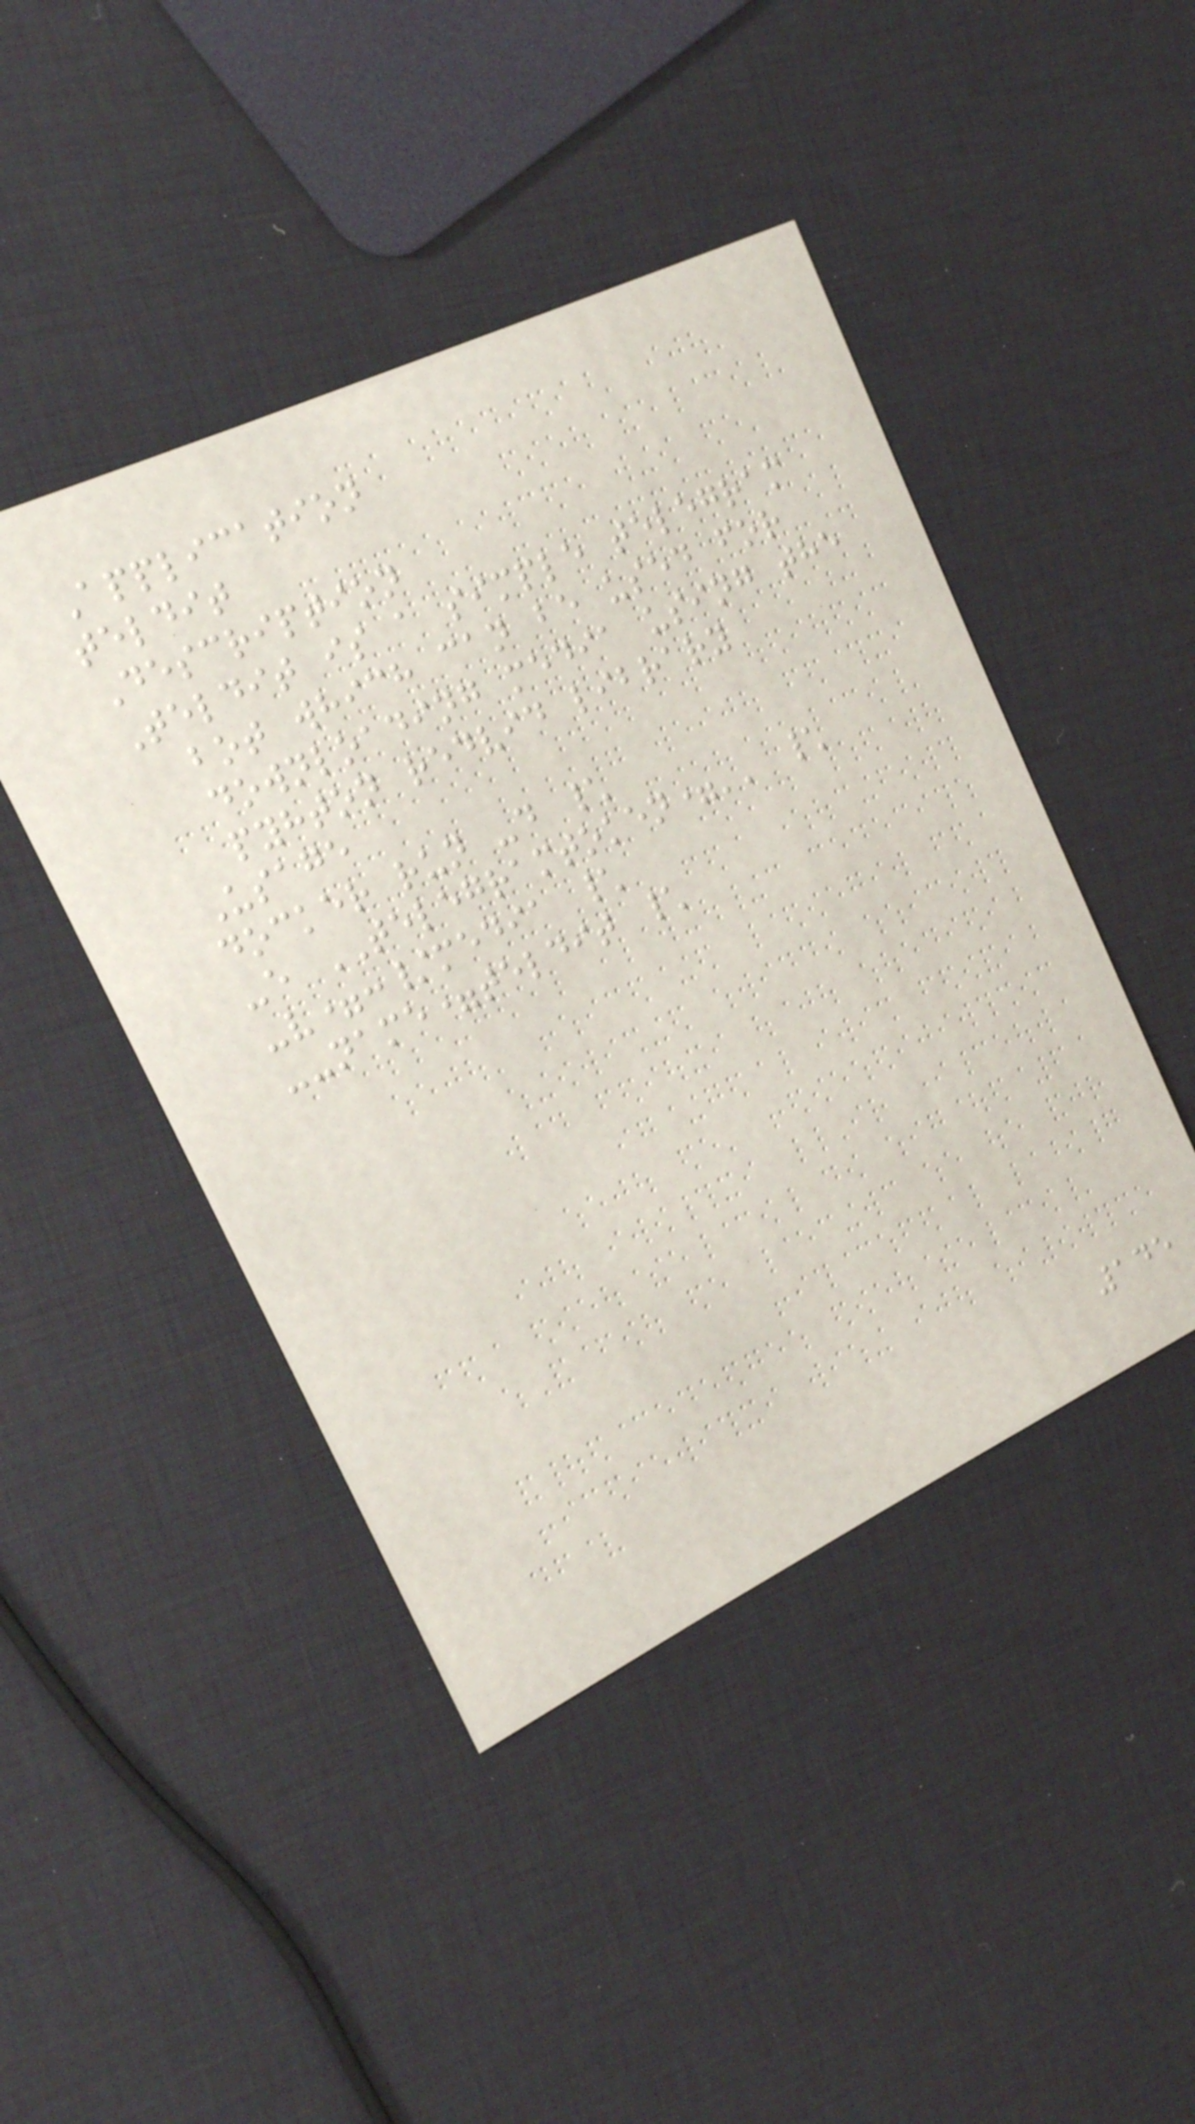Application
teldit
Description
Teldit is a simple telegram
bot which can be used for
downloading media using the
pyhton redvid library
Usage
docker run -d \
-e TELEGRAMTOKEN='' \
-v=:/media \
--name=teldit \
145
